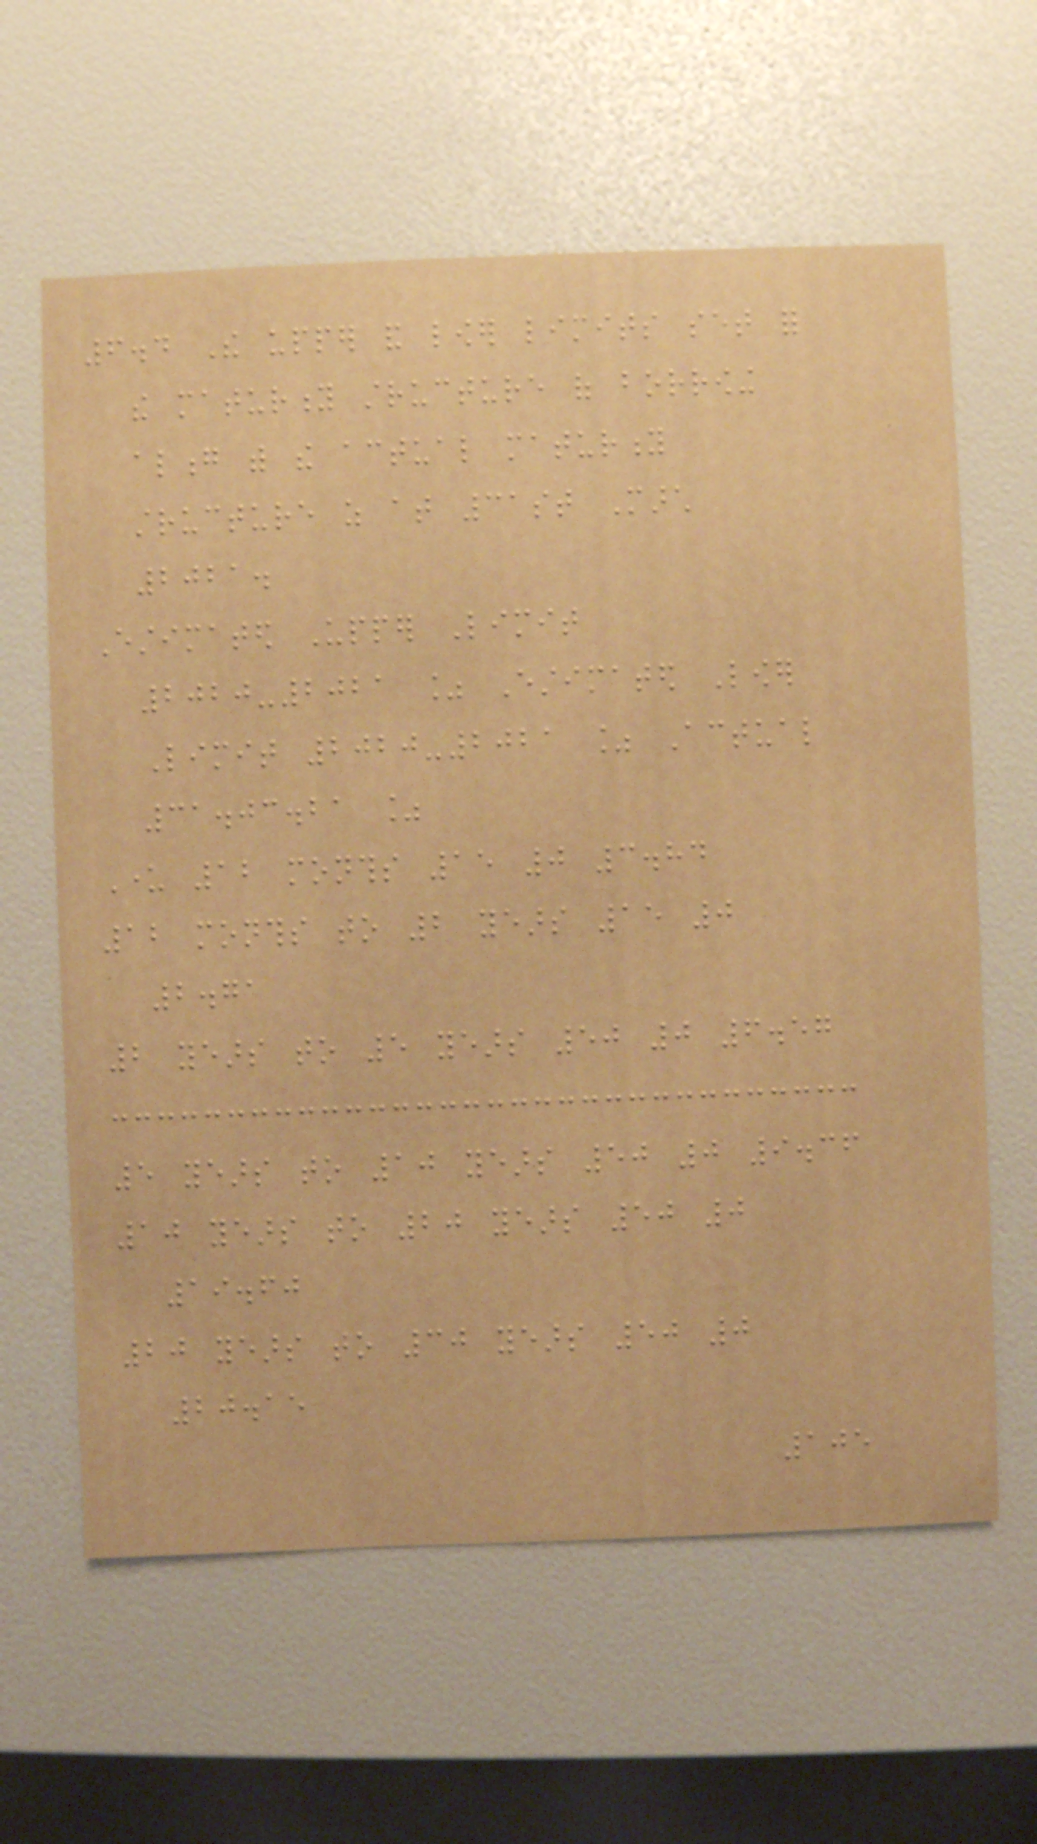6.4 The upper and lower limits set for
the maturity structure of borrowing
along with the actual maturity
structure as at 31st March
2021.
Estimated Upper Limit
2020-2021 % Estimated Lower
Limit 2020-2021 % Actual
31.03.21 %
Under 12 months 15 0 3.84
12 months to 2 years 15 0
2.71
2 years to 5 years 50 0 6.57
5 years to 10 years 50 0 9.36
10 years to 20 years 50 0
19.60
20 years to 30 years 50 0
20.15
105
